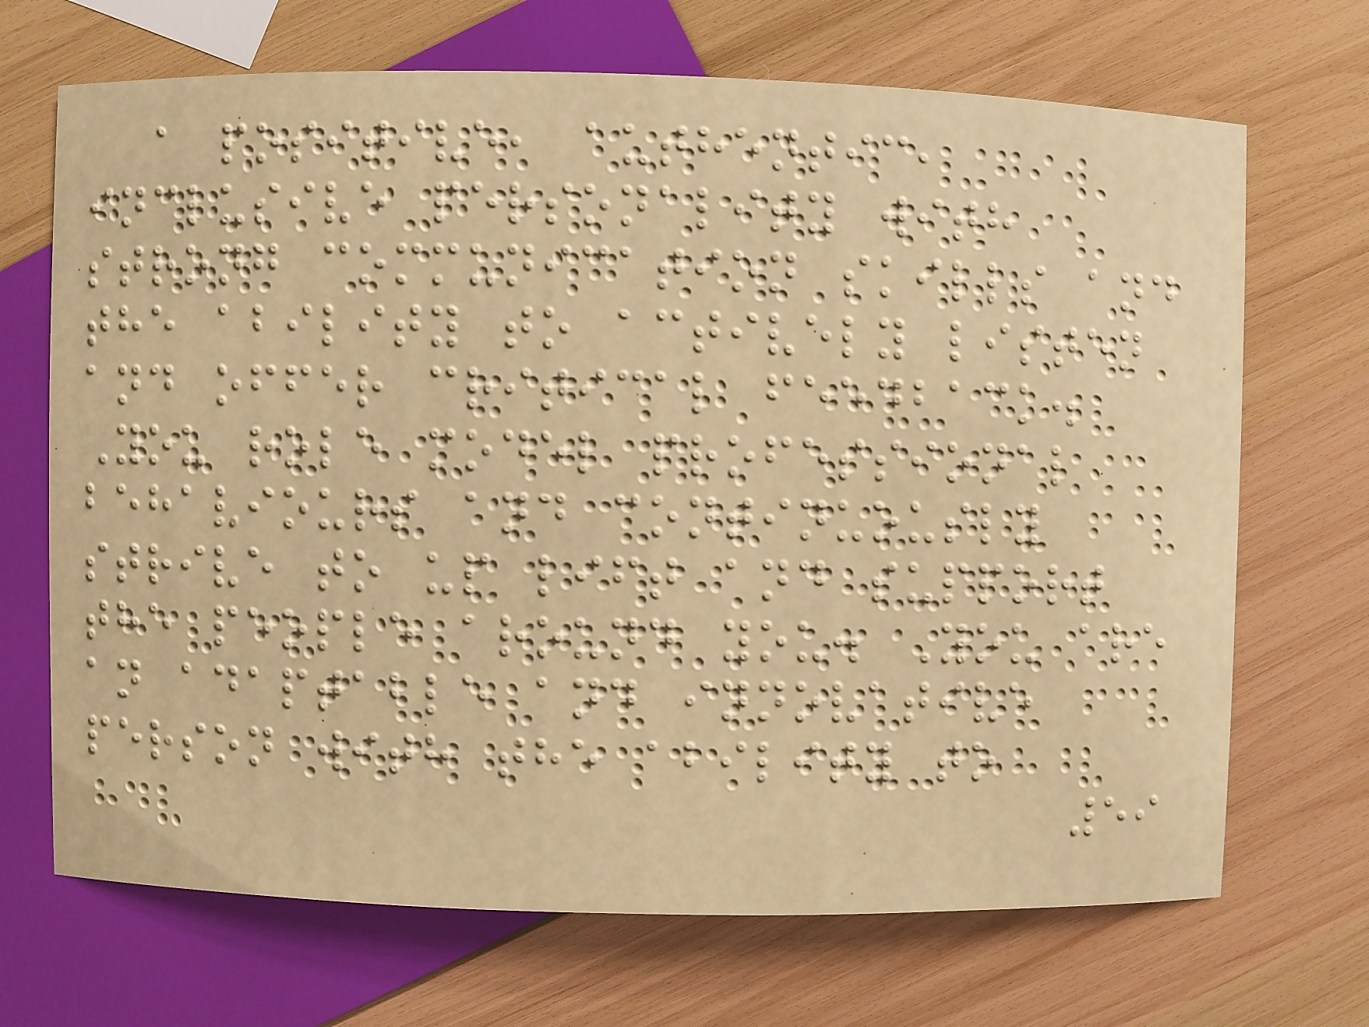a positive, authentic,
inclusive personality with
strong communication skills and
the ability to actively listen
and offer critical feedback.
You role model professional
behaviours and continuously
strive to up lift and support
the people around you. You are
an adaptable and innovative
person with the ability to
59
